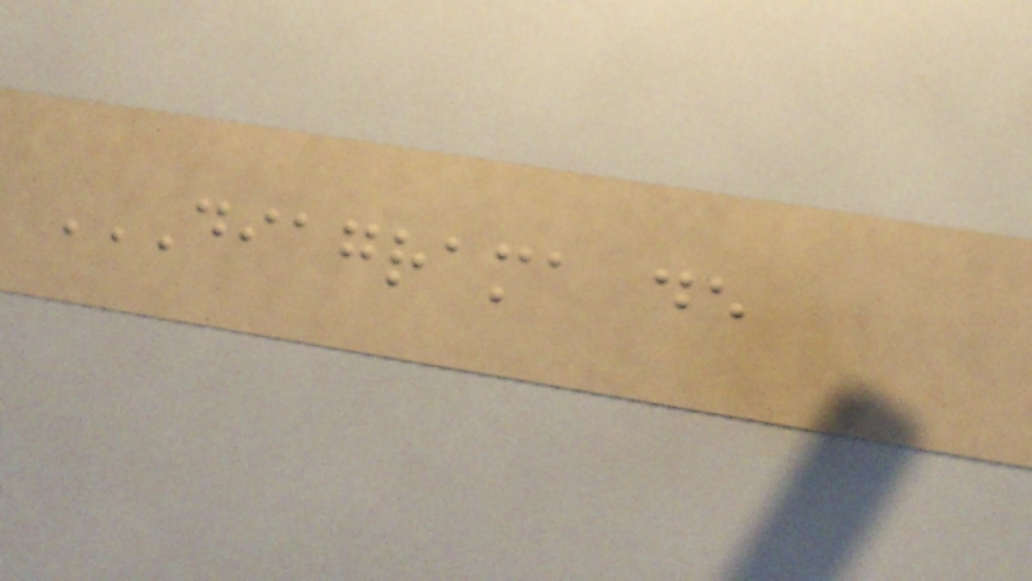DIAGRAMA DE
